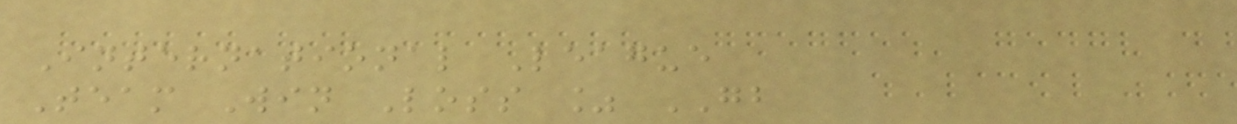International League
Team Win Loss % GB
